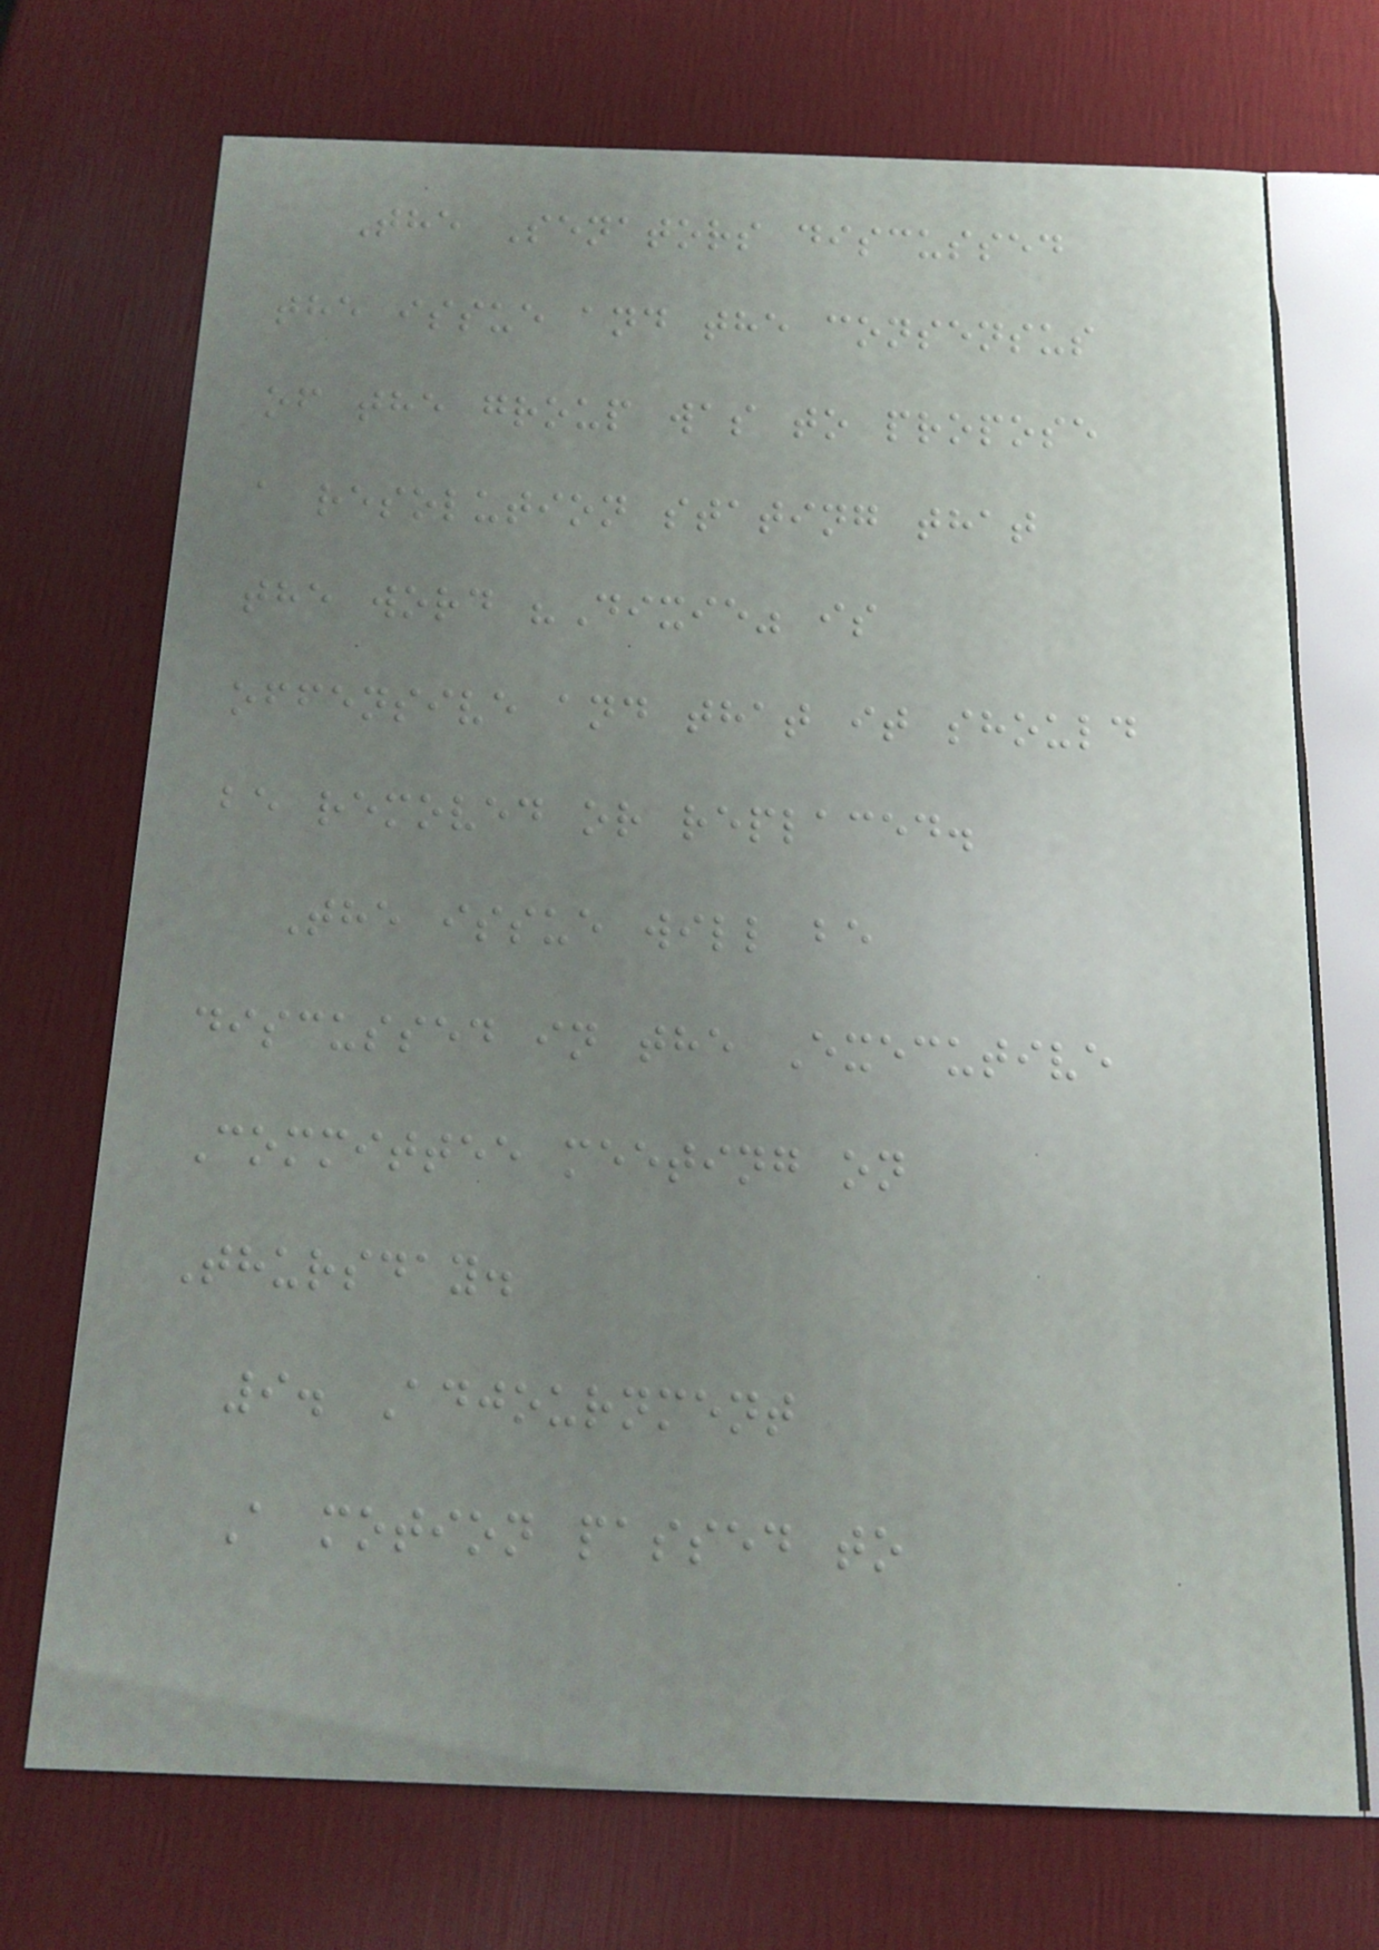The Senators discussed
the issue and the consensus
of the group was to propose
a resolution stating that
the word "Dixie" is
offensive and that it should
be removed or replaced.
The issue will be
discussed in the Executive
Committee meeting on
Thursday.
9. Adjournment
A motion passed to
